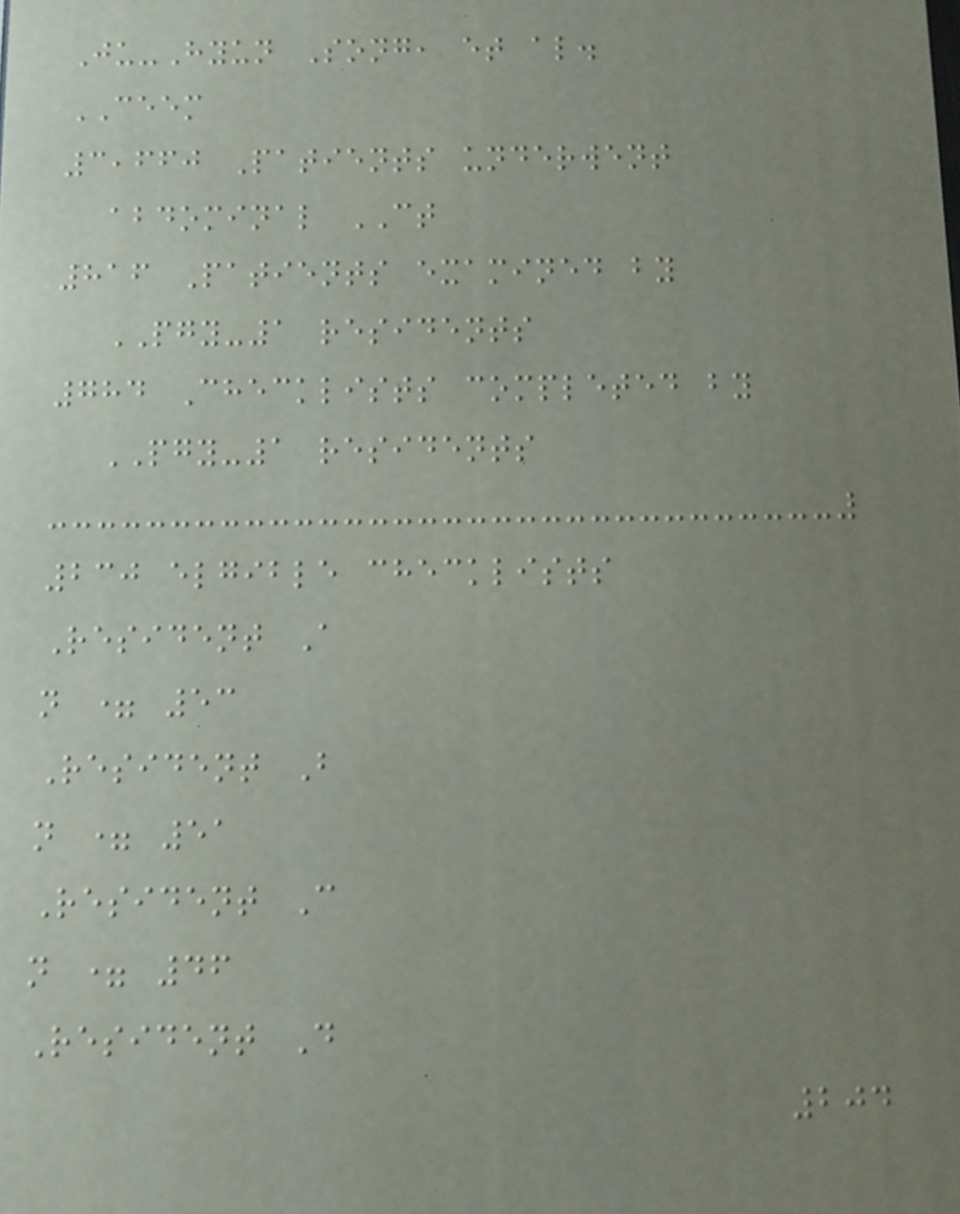Ju-Hyun Song, et al.
CEEM
3,660 Patients underwent
abdominal CT
816 Patients examined by
PGY-1 residents
784 Checklists completed by
PGY-1 residents
230 elgible checklists
Resident A
n = 53
Resident B
n = 51
Resident C
n = 46
Resident D
204
